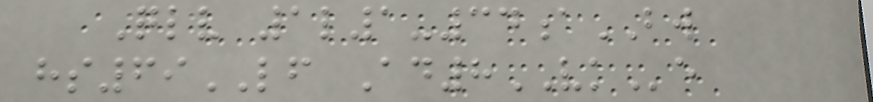Qlv 1l1-34aBW
hs69LF Ad8VKe
